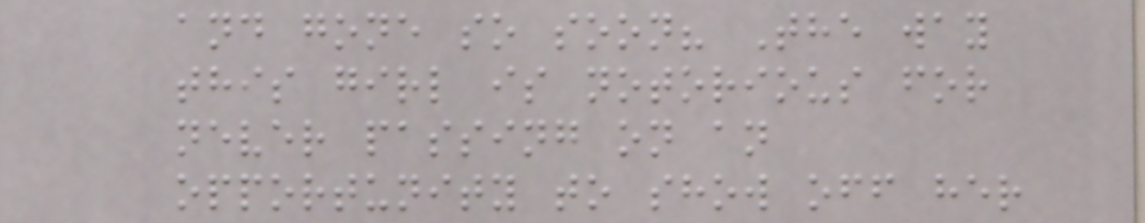and gone so soon? The way
this girl is notorious for
never passing on an
opportunity to show off her
